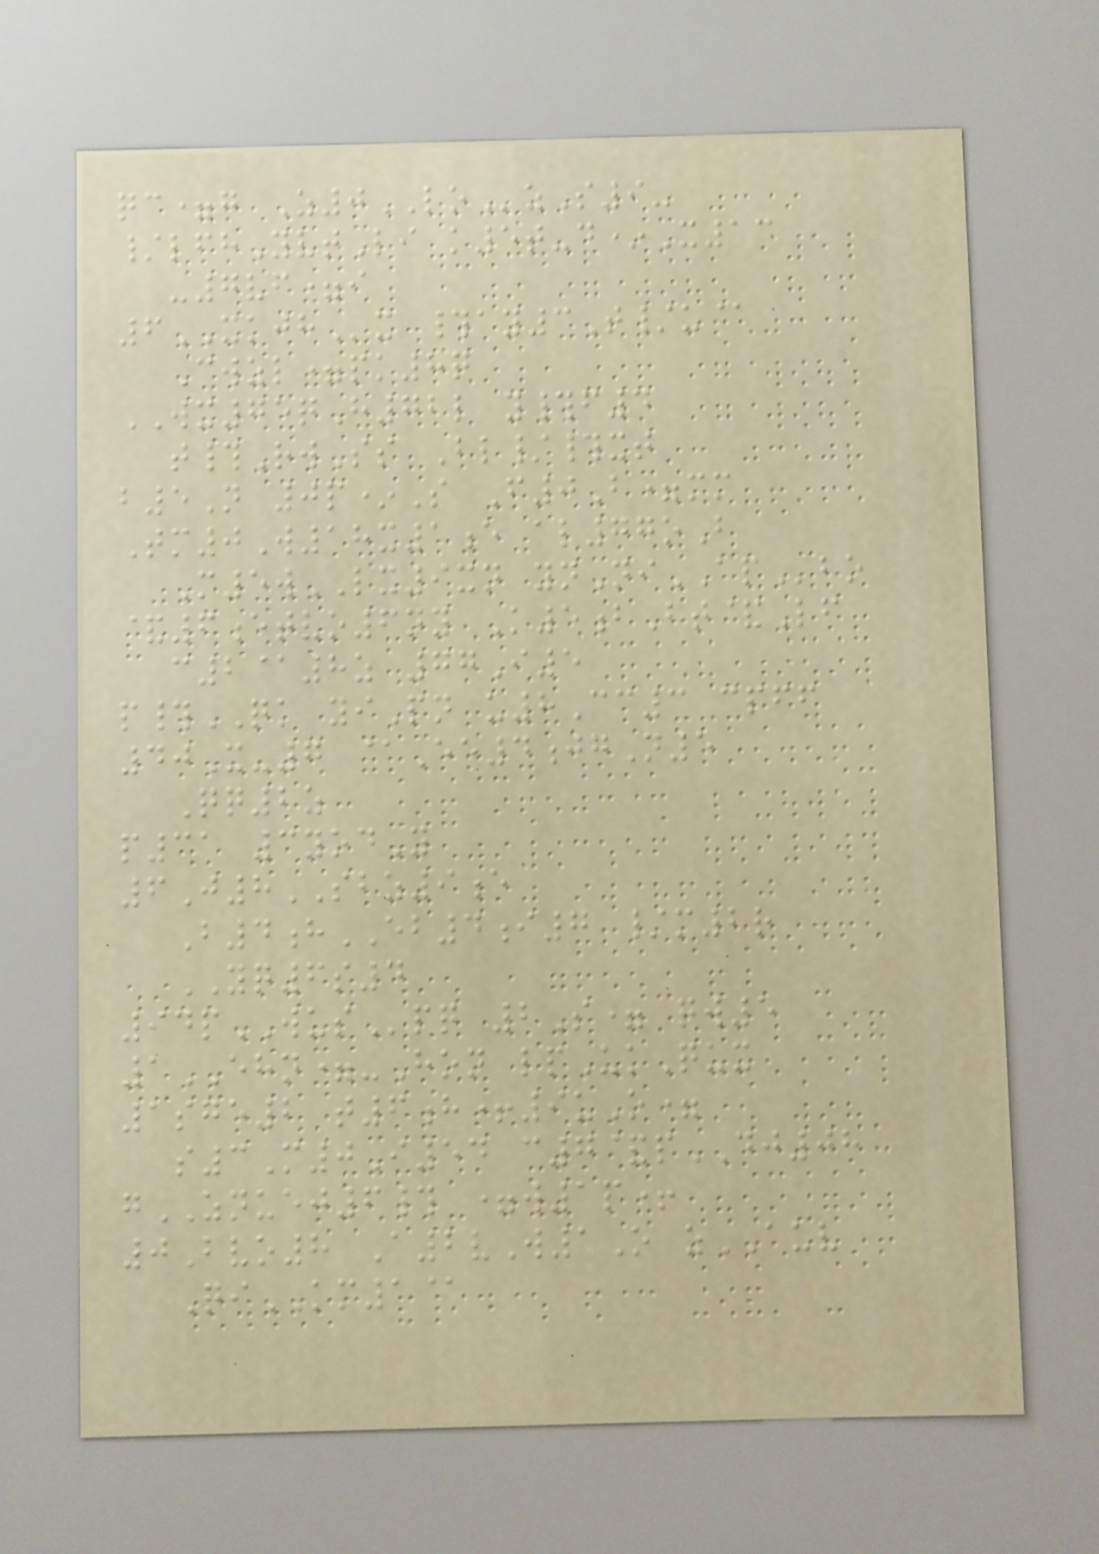qc=g Z0LOzS9-
/lfhYvtLi k5t-d*X13
-7vf=i
6XKJHx #ay3T/u@
Cwzl=pk8q
WX75qH72l y#f4
t#RwSs Bl/#xt
b5N 0p*S F0B=mm
Tm0W18x1e al77oB
M5wLX9xn ynNiAPbo
&6etvo6ny K5bBt&Lf
c2@8z 77I5
p#QK yiPn u8Cc3 cpff
40X-7 @Ee4jgN5
Qq2z
p31 3yodY
6J8SBZ9e
B4hEB4i7 /m2r
YQ6s4
94pWUSpq 2S= qw5
1EHN=-Hon lpUkQux
1sge2 t6h+9uO=
s3M0I54 c7&pDJ08
gZNUEJ6# =w1p+
0Bvo8 A2vW1O zAUV
QiKM1@
